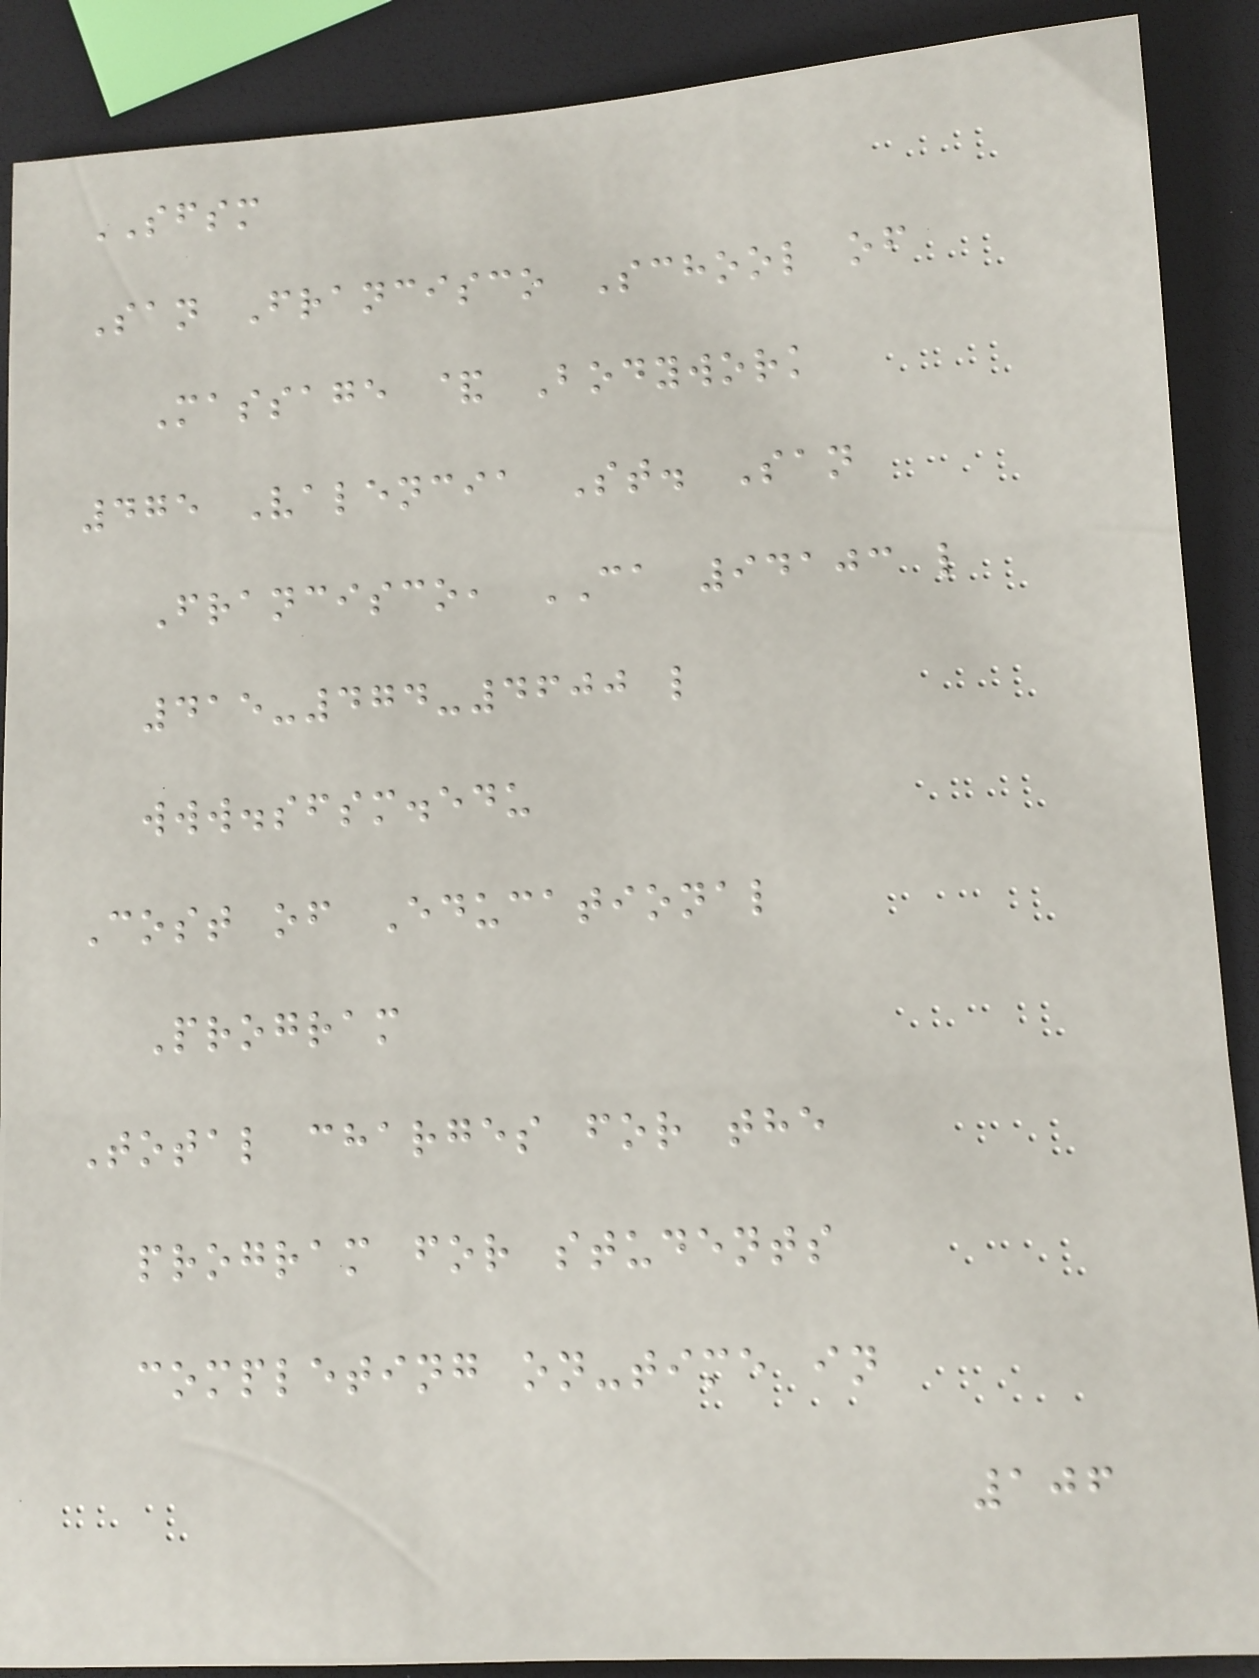SFSM
San Francisco School of
Massage & Bodywork
475 Valencia St. San
Francisco, CA 94103 l
415-474-4600 l
www.sfsm.edu
Cost of Educational
Program
Total charges for the
program for students
completing on-time in
106
